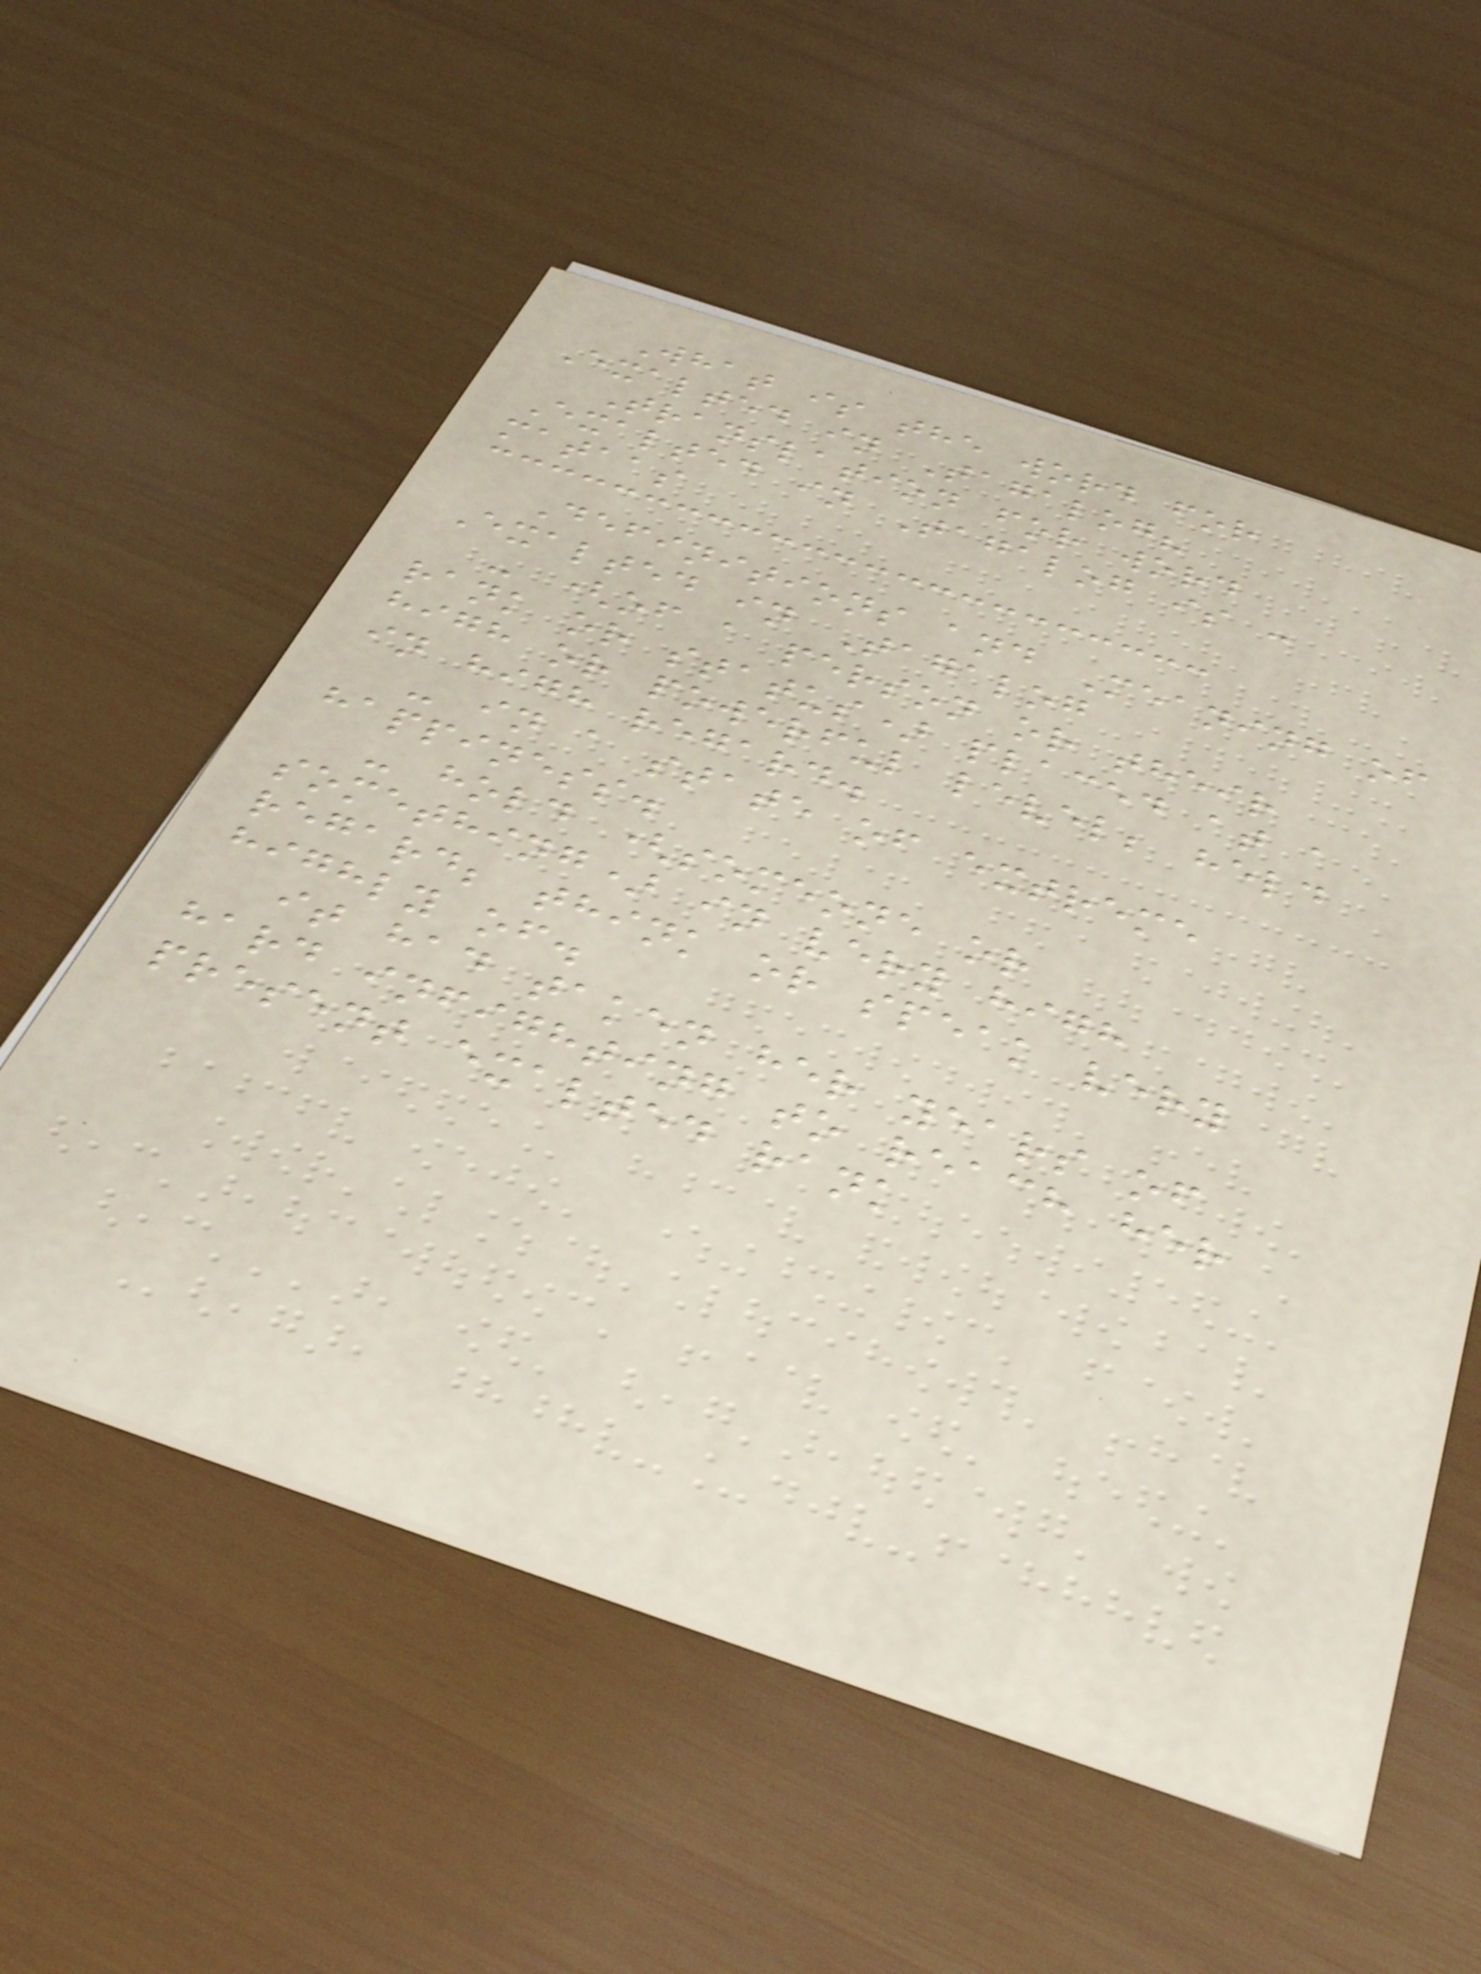What is the word for
Exalted in Tagalog?
Translation for word
Exalted in Tagalog is :
mataas
Definitions and Meaning of
Exalted in Tagalog
- (of a person or their
rank or status) placed at a
high or powerful level; held
in high regard.
- in a state of extreme
happiness.
- hold (someone or
something) in very high
regard; think or speak very
highly of.
it had taken her years of
hard infighting to reach her
present exalted rank
